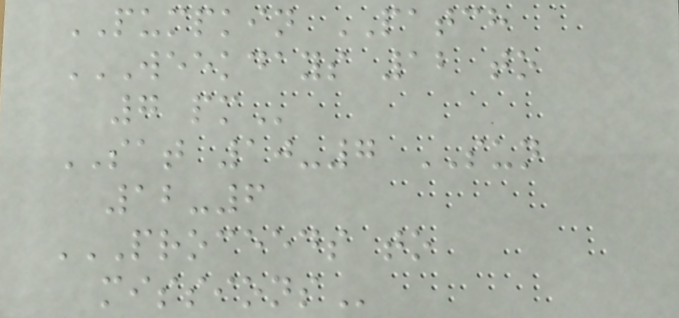PUMPKIN PATCH
WEEKDAYS 12 TO
7 PM
SAT 10-7 SUN
12-6
PROCEEDS TO
MISSIONS
